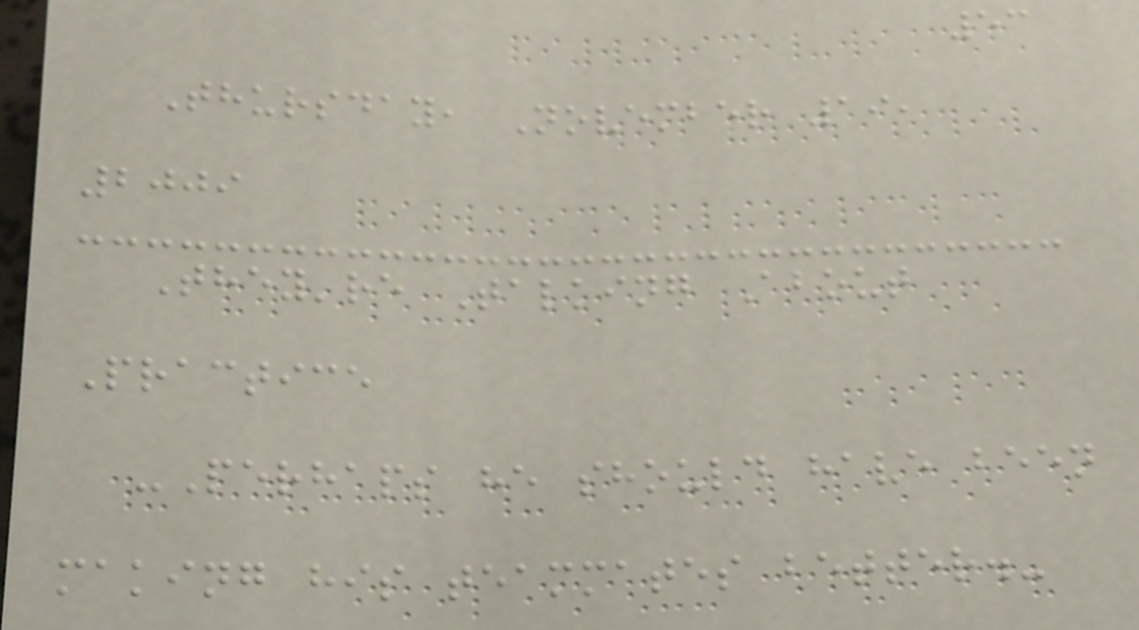53
Thursday, November 19,
2009
They're Talking About
Practice
-Perhaps he should have been
making his teammates better.-
